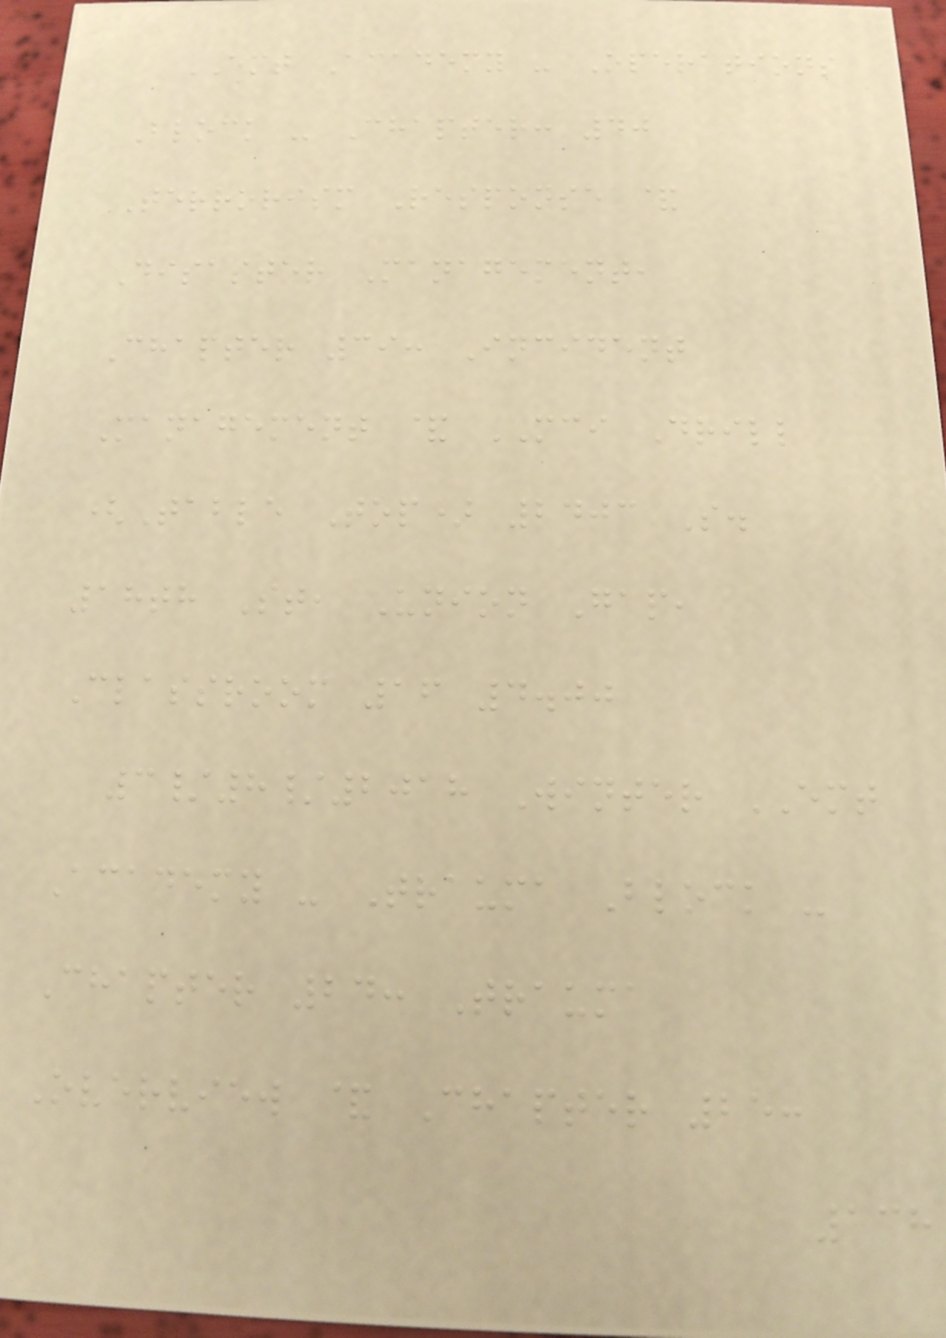EMT Academy - Operations
Block - Chapter: 40
Terrorism Response &
Disaster Management,
Chapter 39: Incident
Management & MCI Drill
(Table Top) 2403 S.
18th St, Union Gap,
Classroom 16 4.00
3/8/2018 Winter EMT
Academy - Trauma Block -
Chapter 24: Trauma
Overview & Chapter 25:
138
